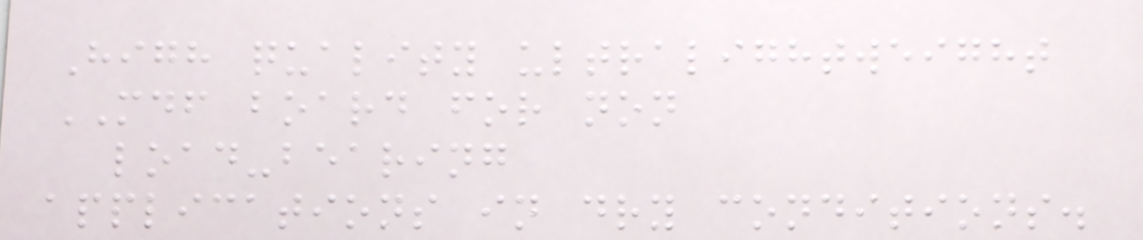High quality ultralightweight
MDF board for non
load-bearing
applications in dry conditions.
